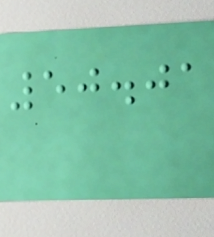50.01
